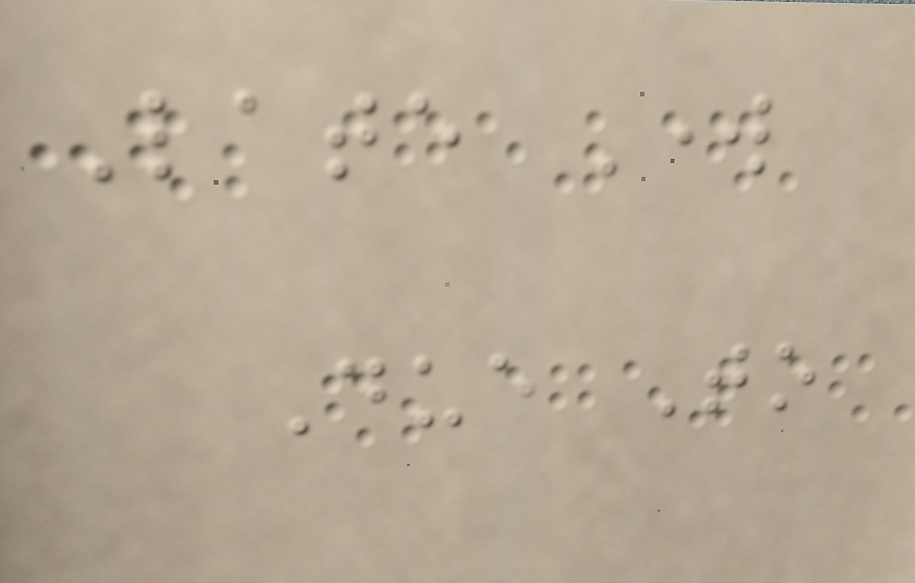Late Work
Due To
